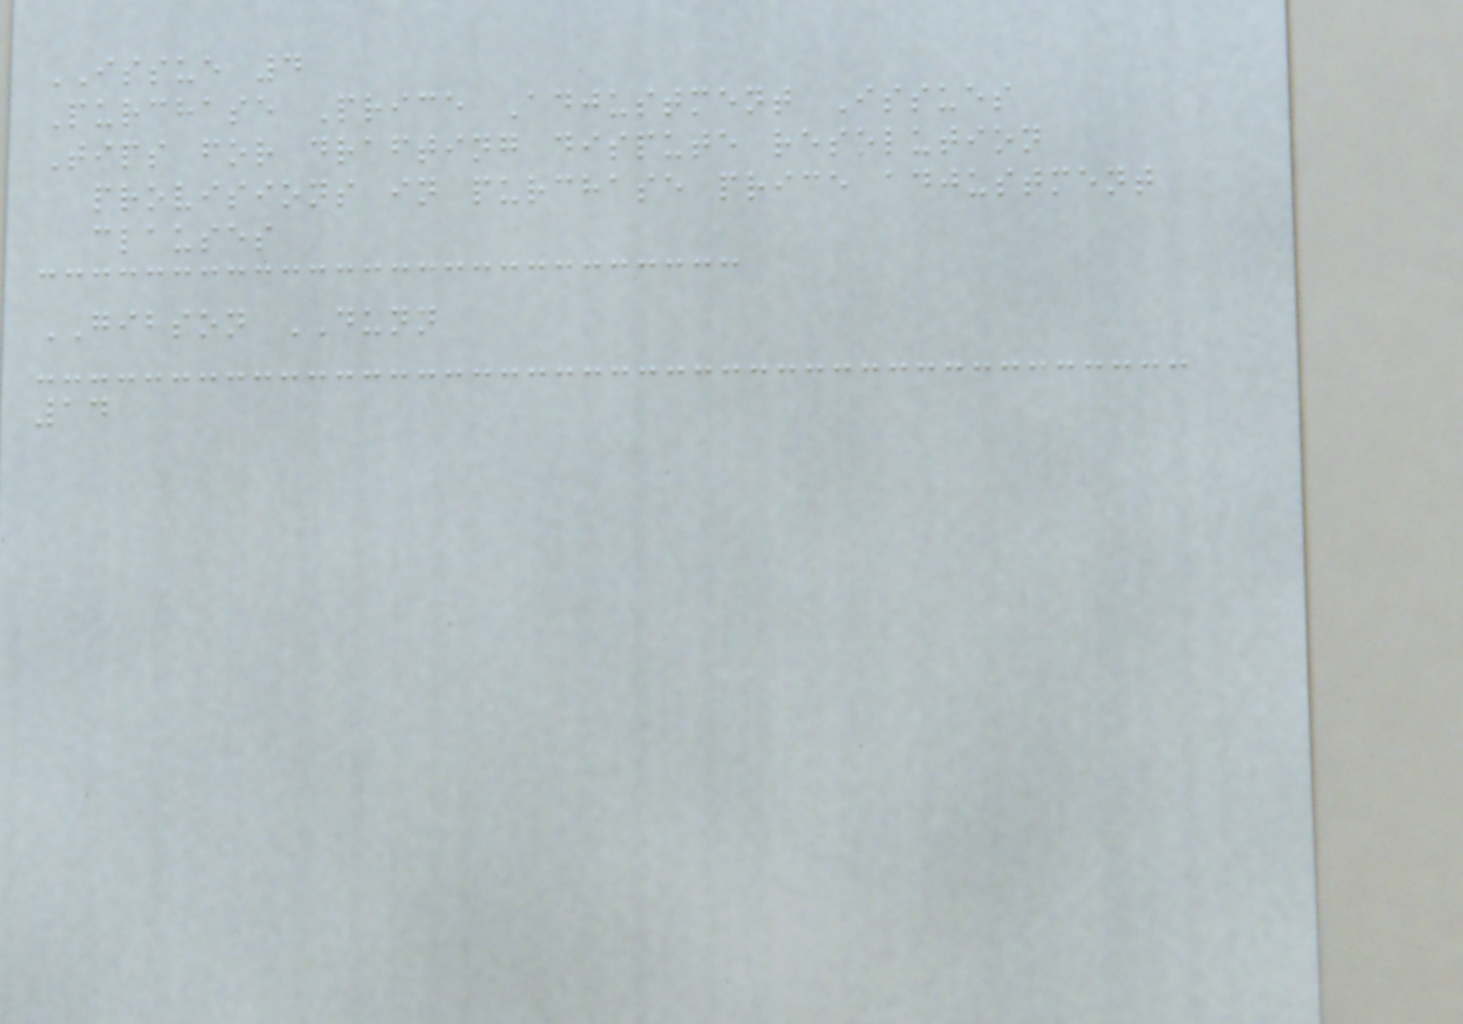ISSUE 4
Purchase Price Adjustment Issues
Tips for drafting dispute resolution
provisions in purchase price adjustment
clauses
GIBSON DUNN
14
